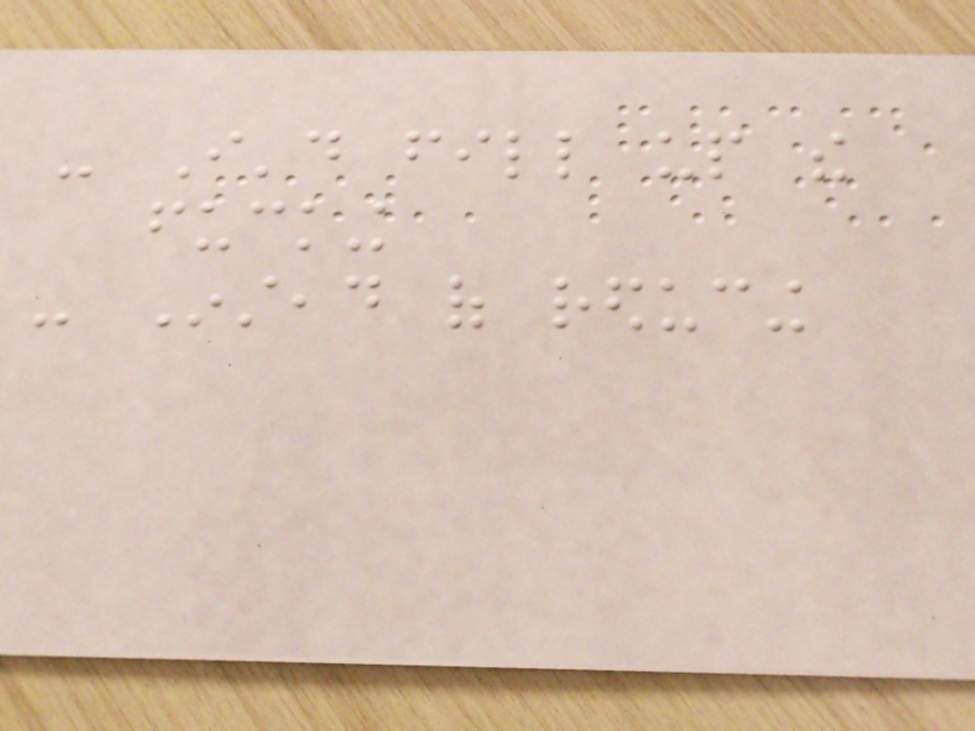- I'd fill up the
fucking
- Instead of reducing
